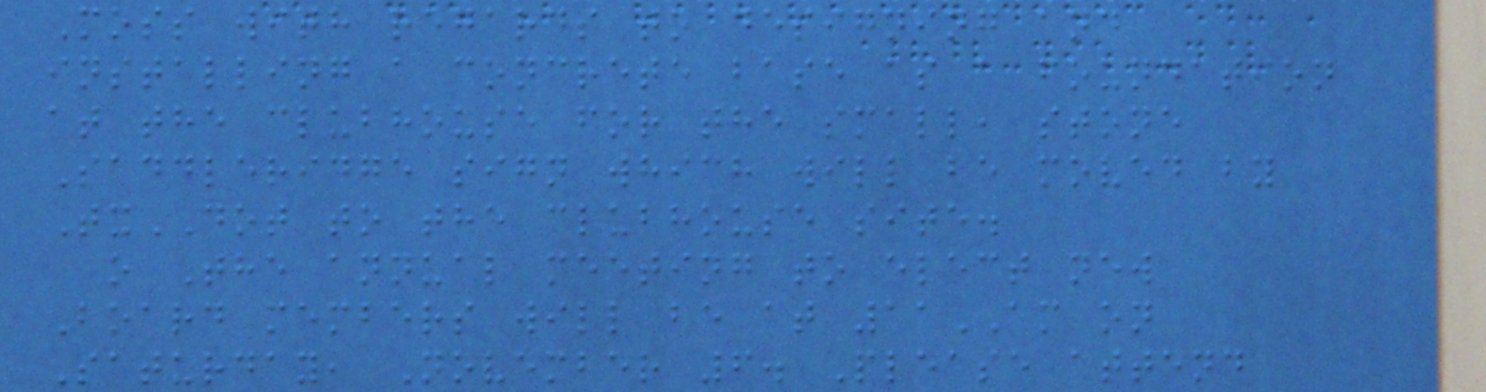Moss with regards to designing and
installing a concrete base as a foundation
at the clubhouse for the small, stone
Saddleridge sign which will be moved by
TxDOT to the clubhouse site.
o The annual meeting to elect new
Board members will be at 11AM on
Saturday, November 6. Please attend
